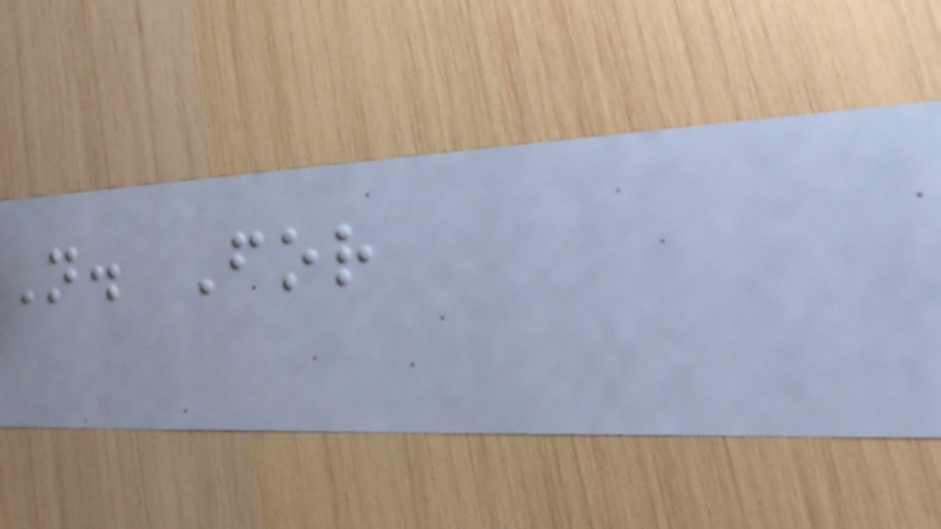N. For
